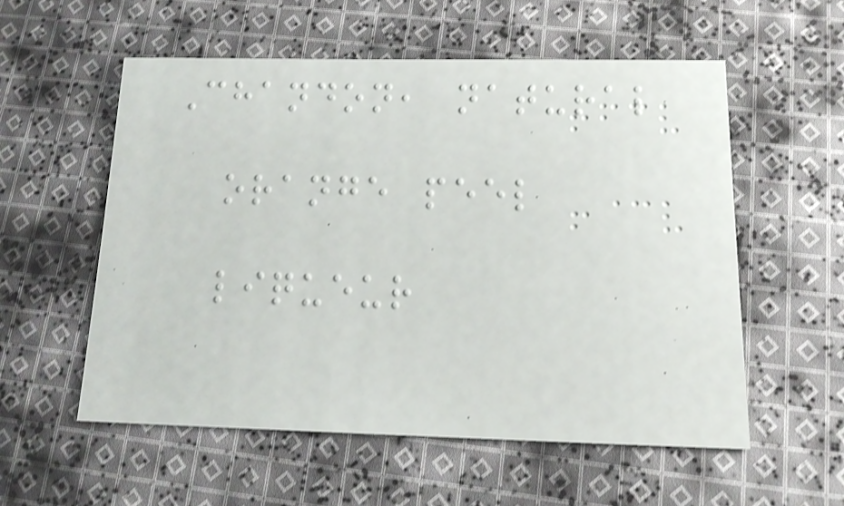Chandon, natural
orange peel
liqueur
